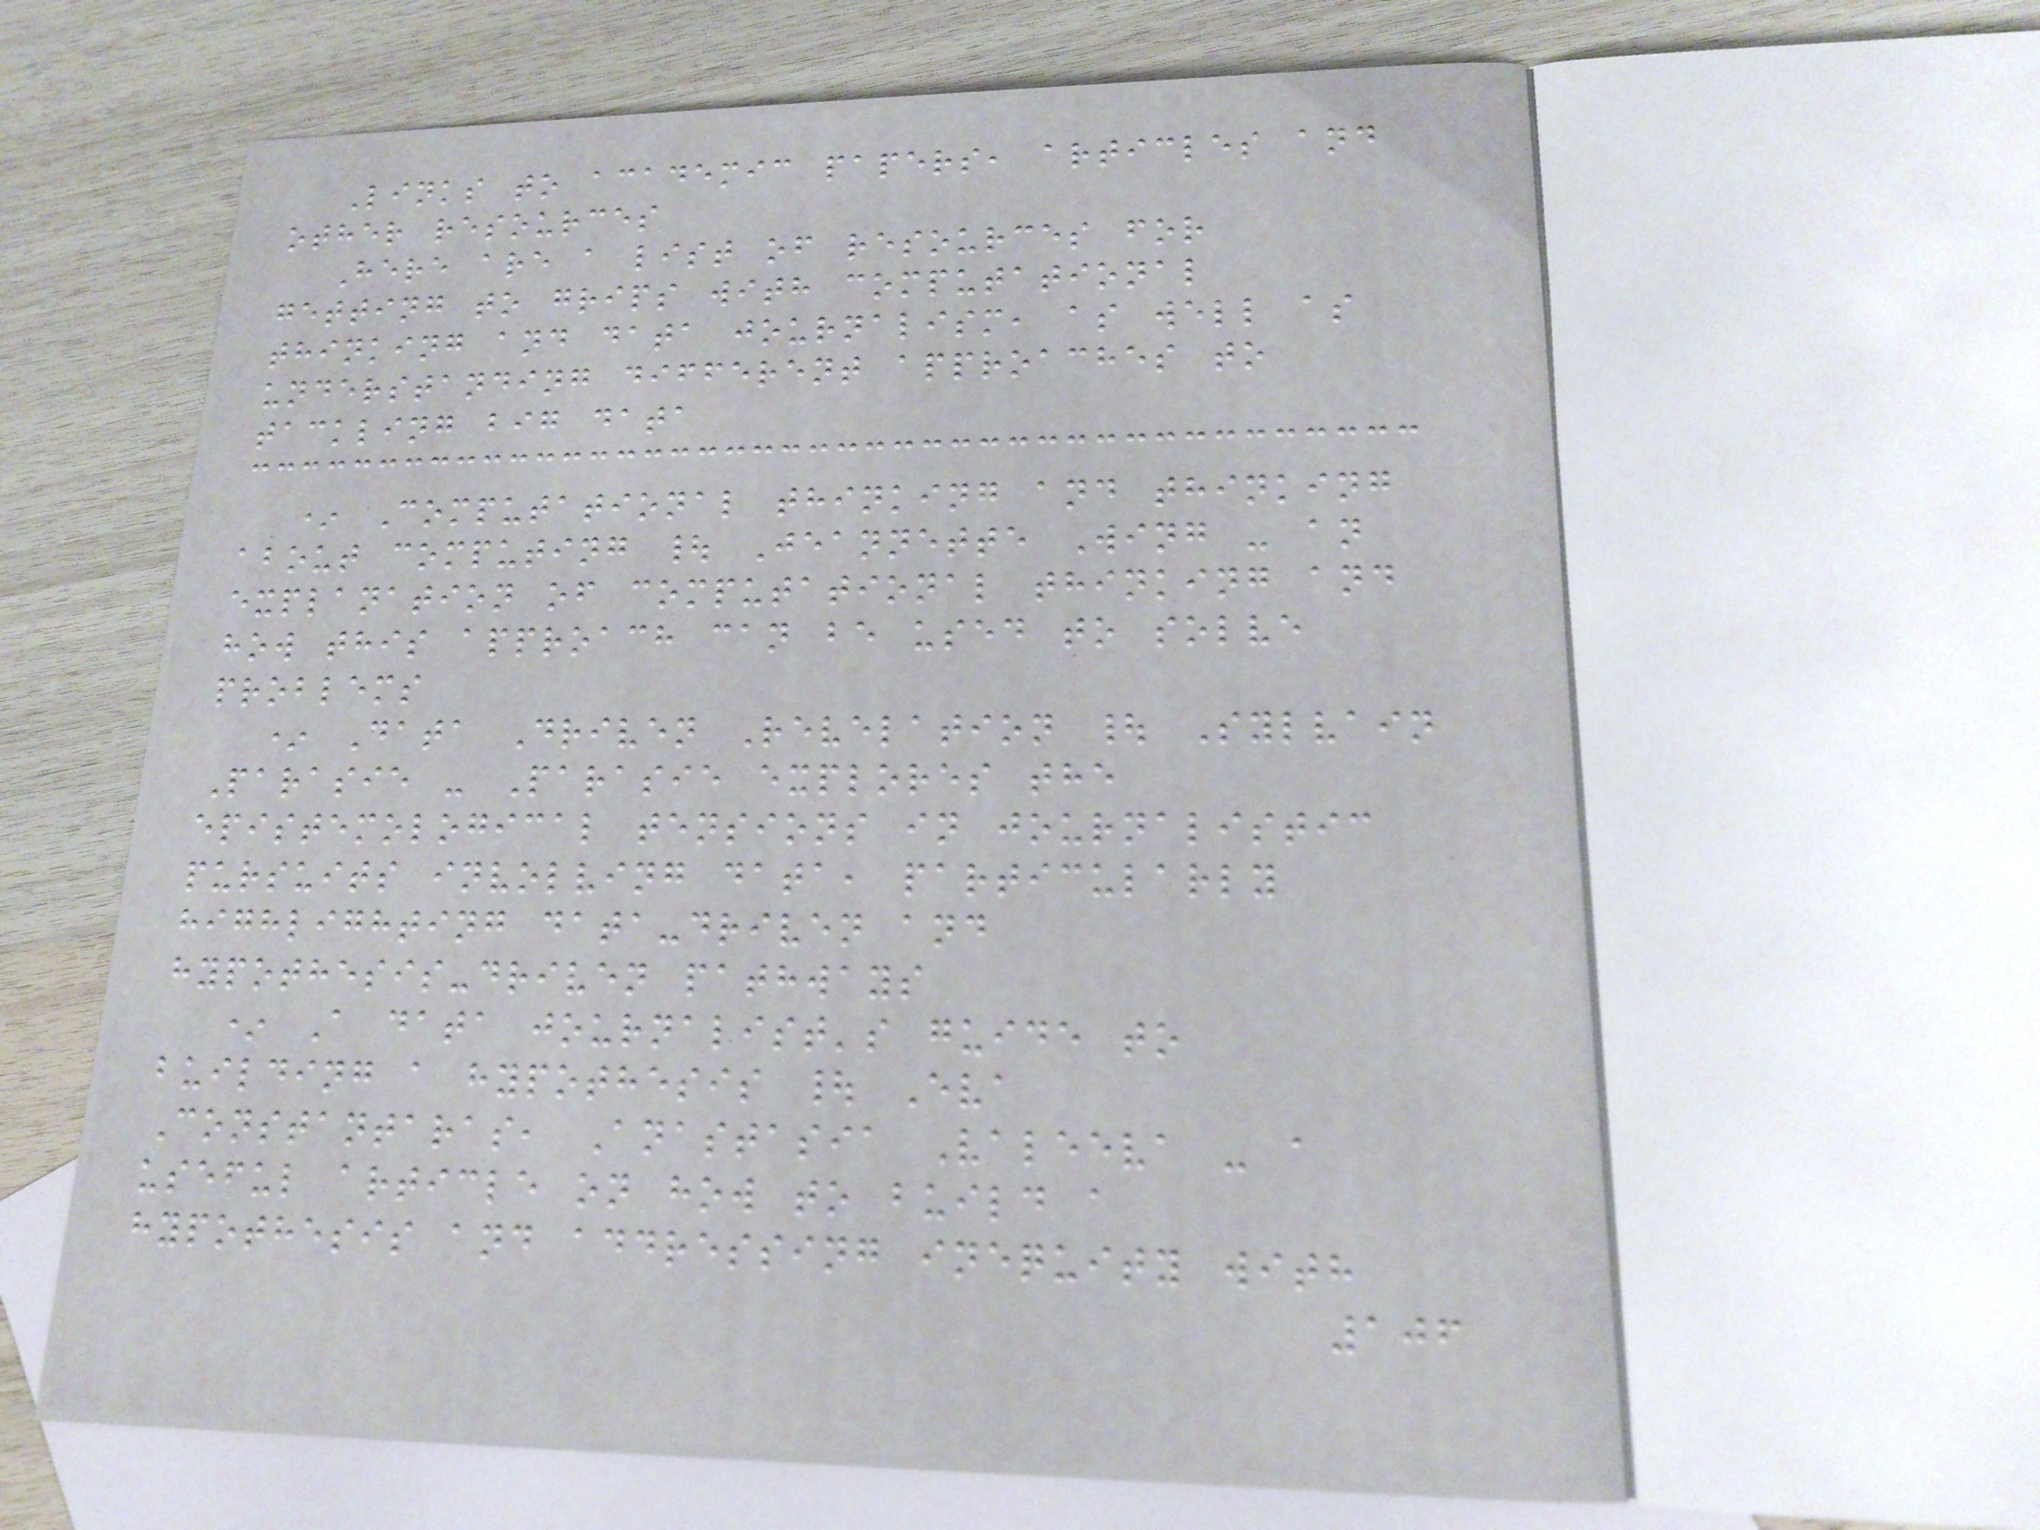Links to academic papers, articles and
other resources
Here are a list of resources for
getting to grips with computational
thinking and data journalism, as well as
understanding different approaches to
tackling big data
* Computational thinking and thinking
about computing | Jeannette Wing - an
explanation of computational thinking and
how this approach can be used to solve
problems
* Data Driven Revelation | Sylvain
Parasie - Parasie explores the
epistemological tensions in journalistic
pursuits involving data, particularly
highlighting data-driven and
hypothesis-driven pathways
* A data journalist's guide to
building a hypothesis | Eva
Constantaras, Anastasia Valeeva - a
useful article on how to build a
hypothesis and addressing inequity with
106
